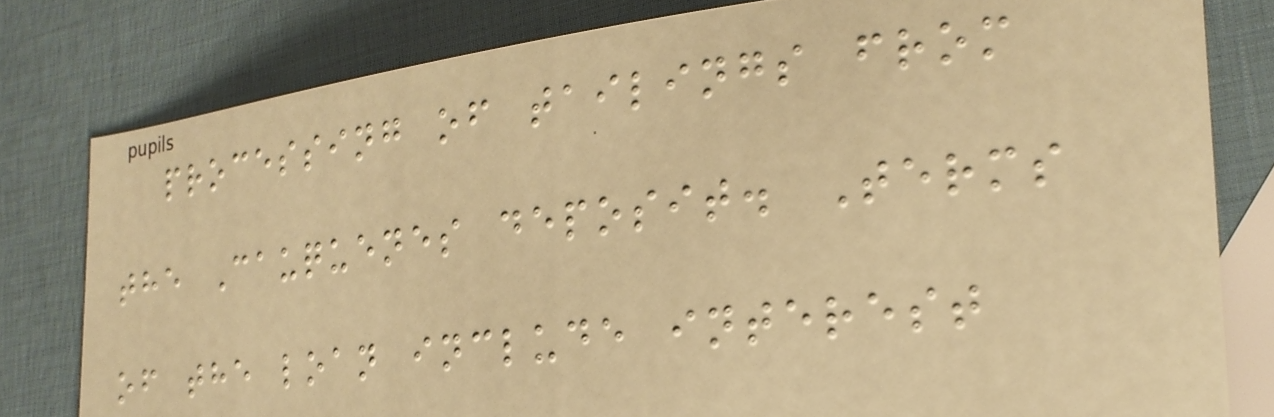processing of tailings from
the Cauquenes deposit. Terms
of the loan include interest
